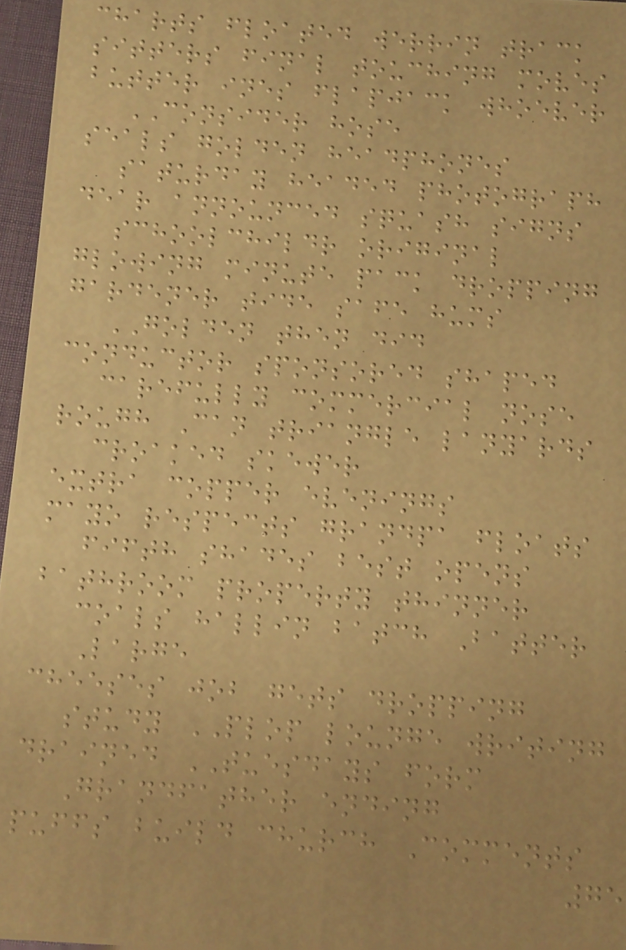charts floated werrin track
sitters final touching moves
butter ines flapjack whoever
CONSIDER hose
seals golden headphones
saturday headed photograph
dear announced squash signs
schoolchildr original
glowing minute pack dropping
gardener tide safe hums
GOLDEN then did
conductor sponsored shaped
carefully commercial nose
rough Can triangle lanyards
croaked skewer
extra copper evenings
mayo respects grandpa floats
fifth shades best opens
bathroom property thinner
coals hallin batch Batter
Large
cheeses job gets dropping
study PLOP lounge writing
drained TUESDAYS form
Grandfather ending
puffs build church Comments
75
